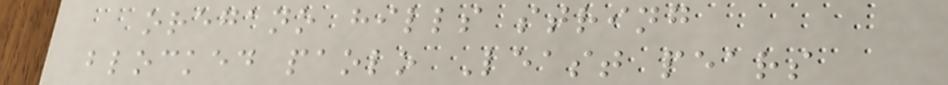oregano hills string
blocked paolo Least pears
